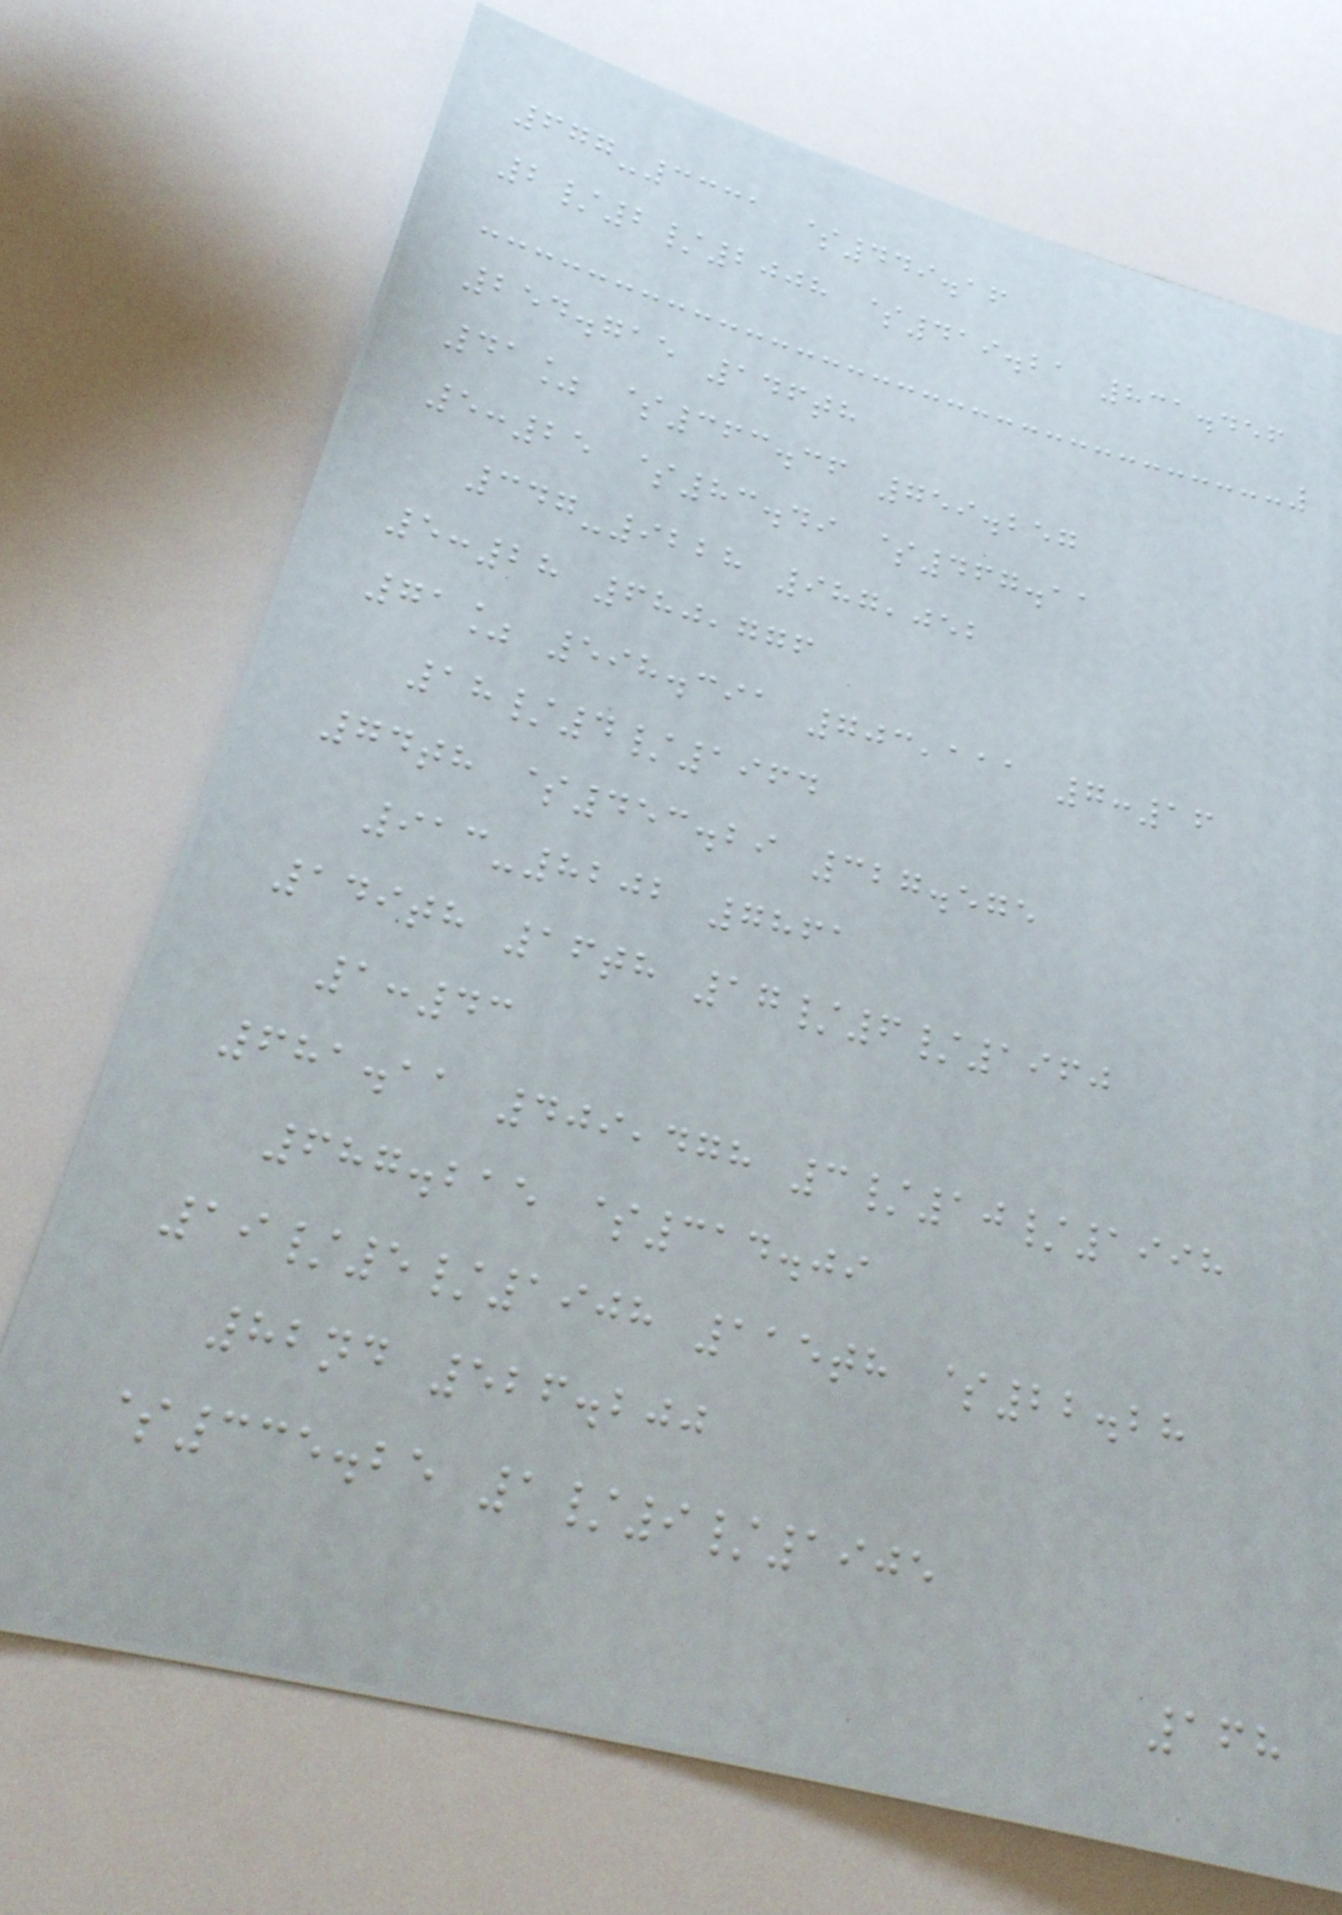677-3331 $449.16
2/2/2008 $419.21 831.456
254.715 146th
41% $363.36 759.257
5:25 $83.49 $467.11
347-9228 987,052
5:28 680,776
71% 598.391 703,111 7:16
18/4/1964
74th $453.29 327.575
913-8202 7861
149th 16th 17/6/1960
1:43
681.11 409,478 3/10/1998
687.215 $314.09
19/5/1908 115th $22.28
82nd 526.200
$335.25 1/9/1905
168
